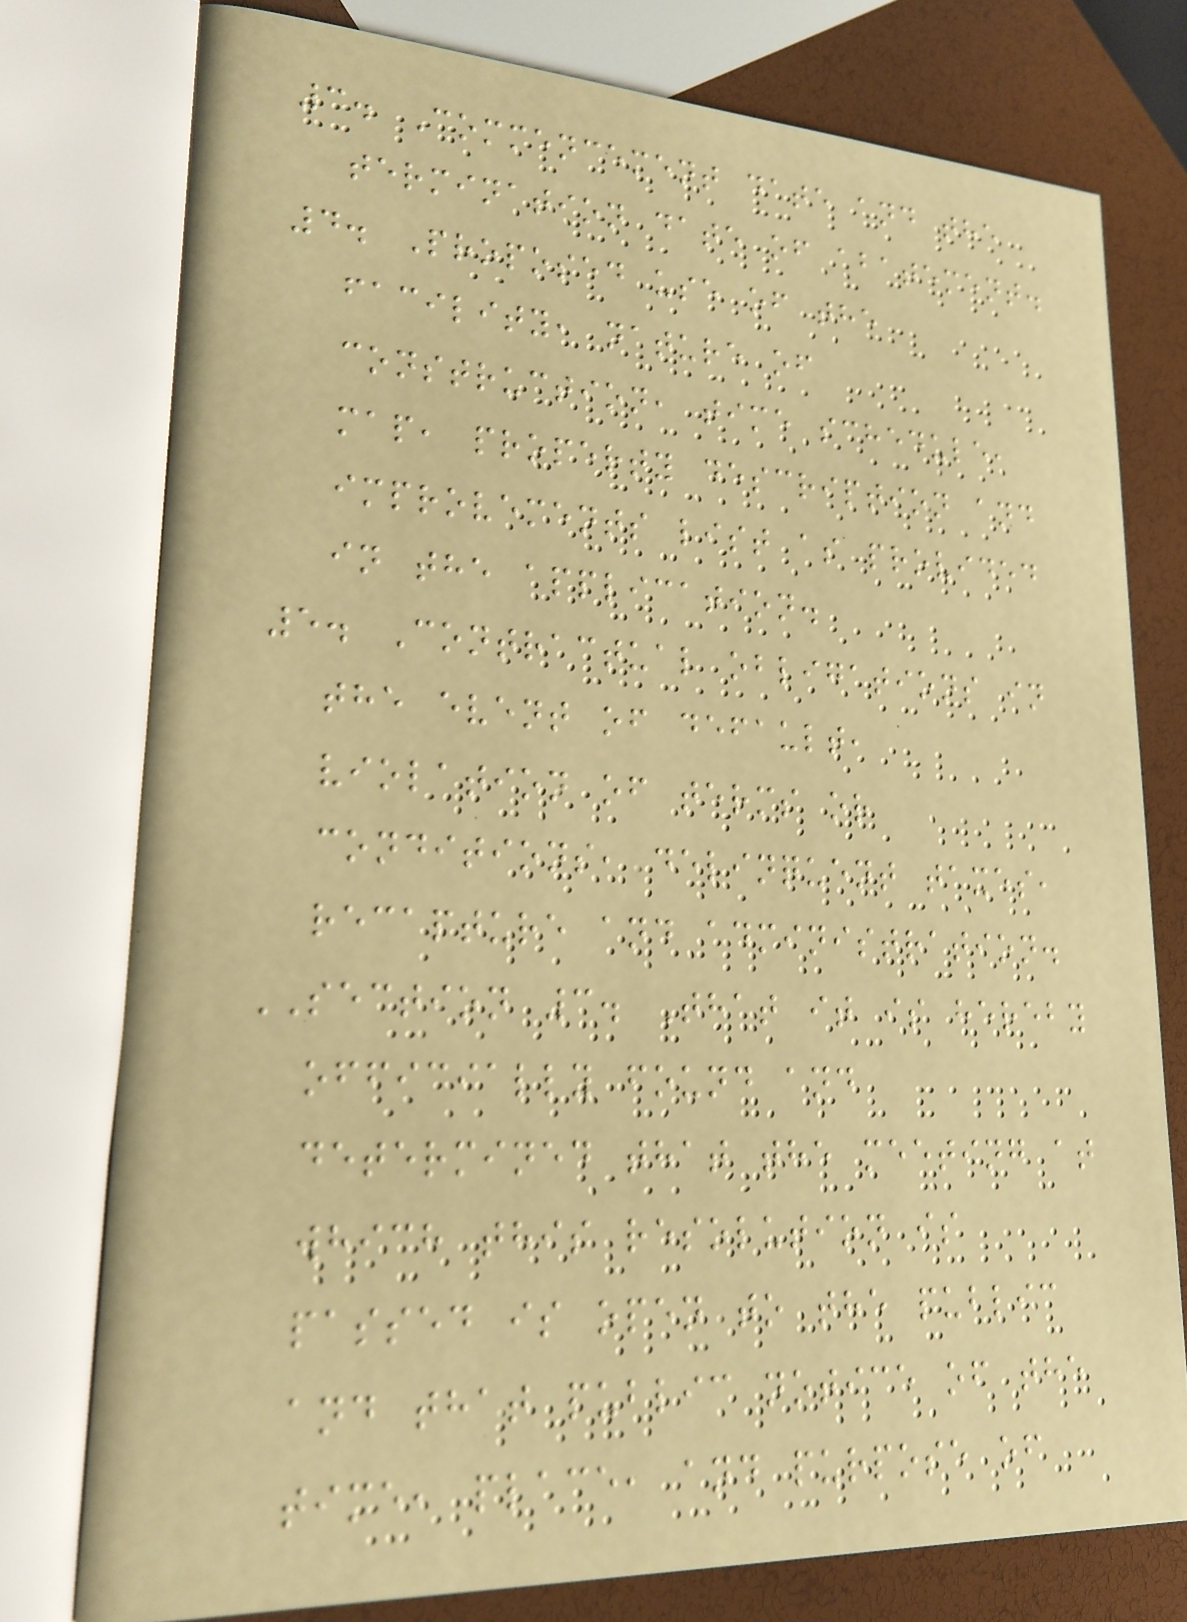3. Commencement date and the
termination date of abatement.
4. Proposed use of the
facility, nature of
construction, time schedule,
map, property description and
improvements list as provided
in the application.
5. Contractual obligations in
the event of default,
violation of terms or
conditions, delinquent taxes,
recapture and administration.
SECTION 3. That it is hereby
officially found and
determined that the meeting at
which this resolution is
passed is open to the public
and that public notice of the
time, place, and purpose of
